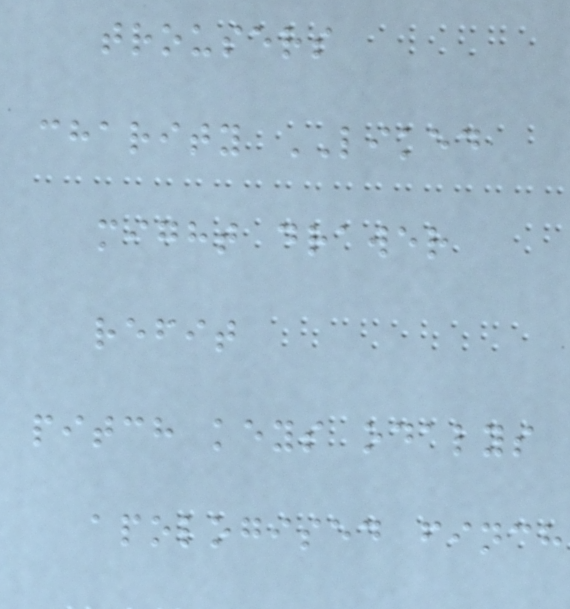trousers
charity LIKED
might drawer
refit
pitch keys odalys
apologised finch
